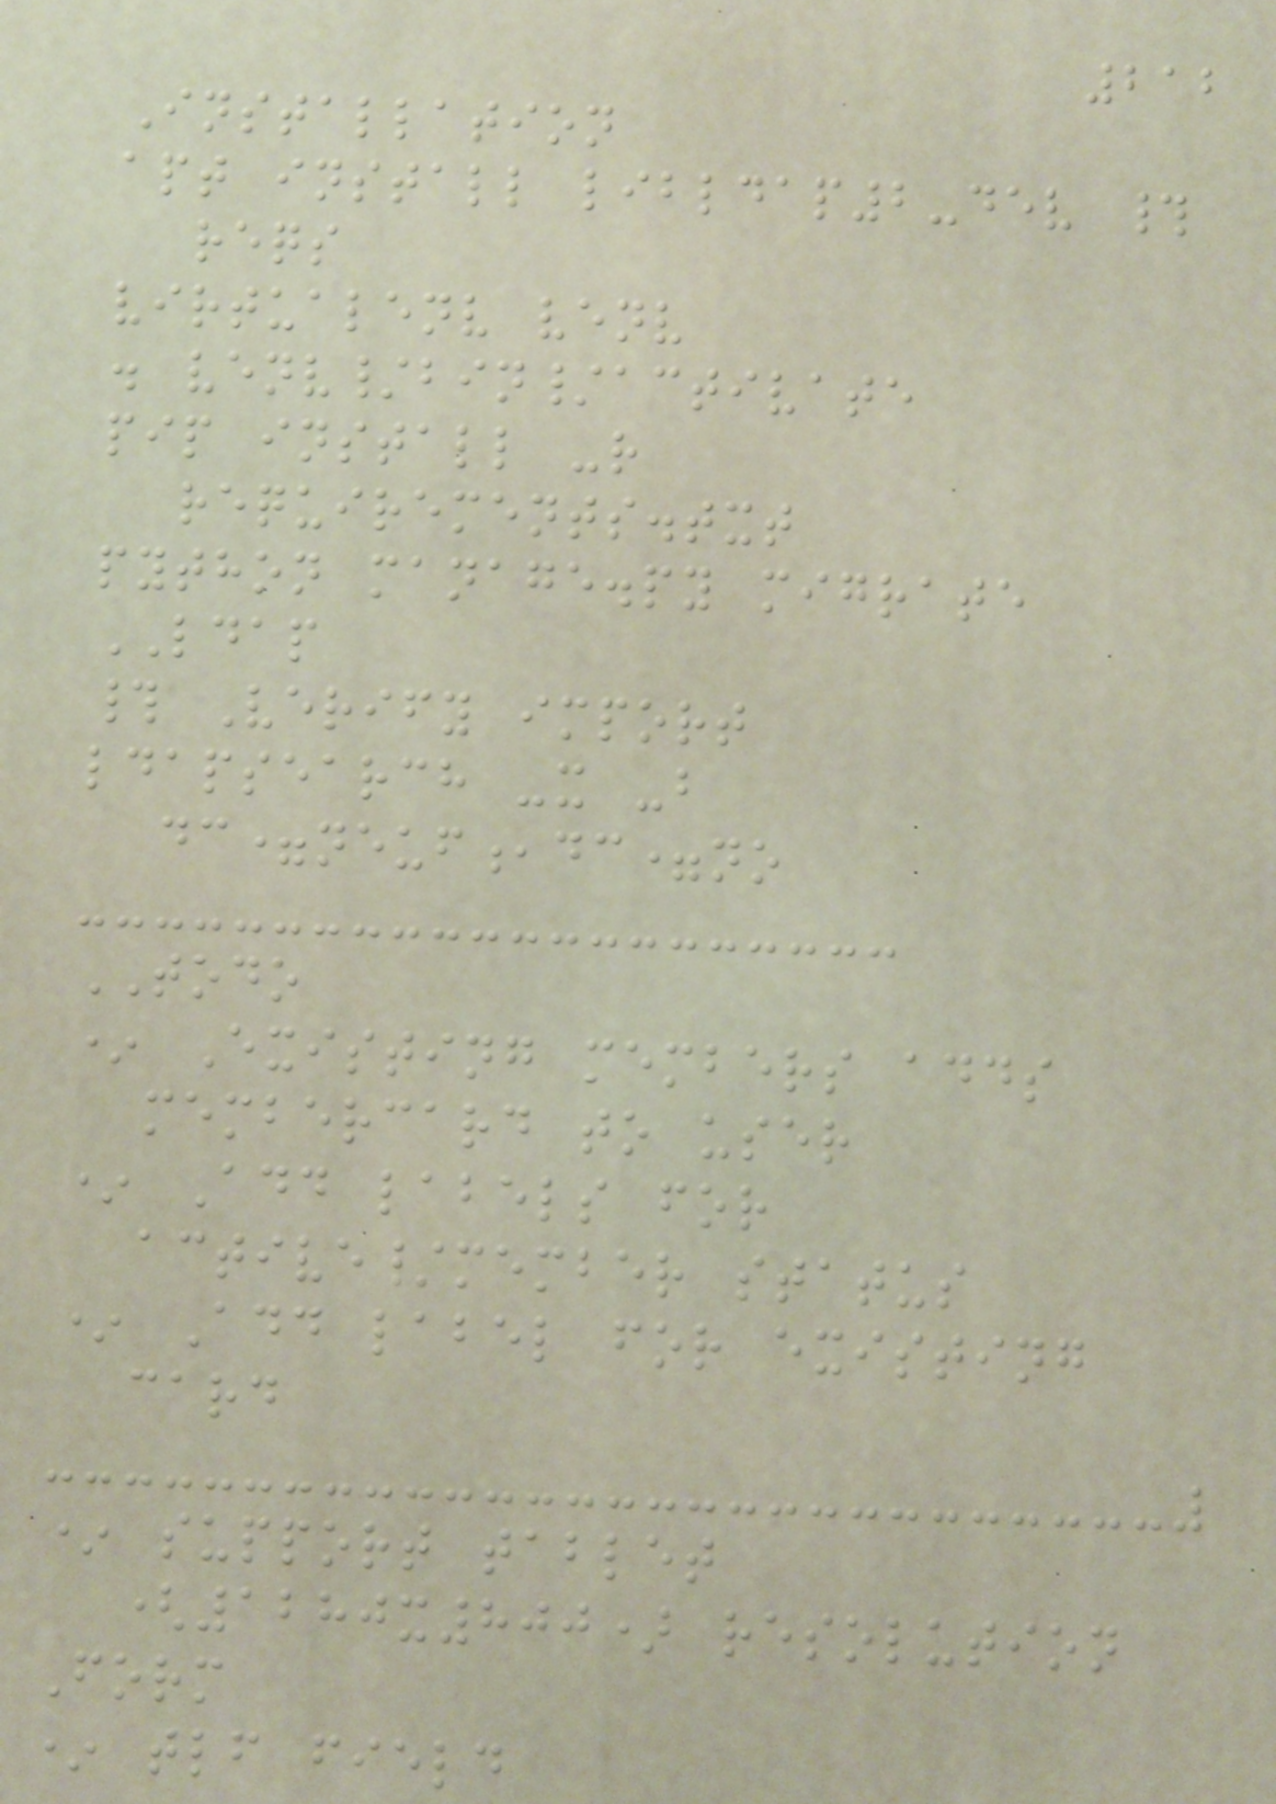212
Installation
apt install libldap2-dev #
reqs
virtualenv venv
. venv/bin/activate
pip install -r
requirements.txt
python manage.py migrate
LDAP
# Verify import
ldapsearch -x -b
dc=neuf,dc=no
TODO
* Existing members adds
membercard to user
* Add labels for
active/member status
* Add label for existing
card
* support tablet
(1280x800) resolution
Form
* tlf field
